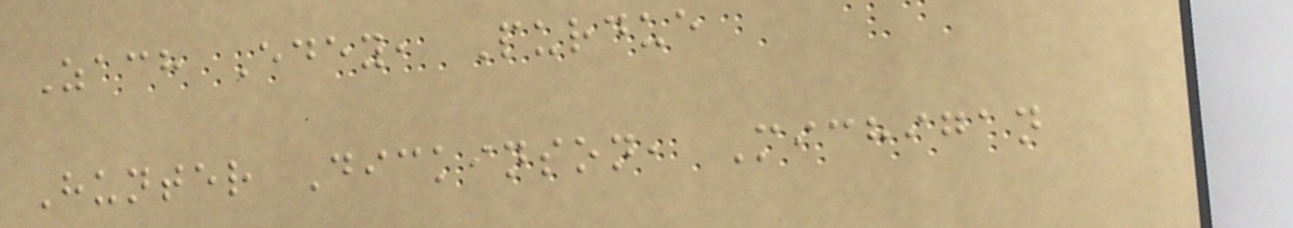Zach Edey, Purdue
Hunter Dickinson, Michigan
